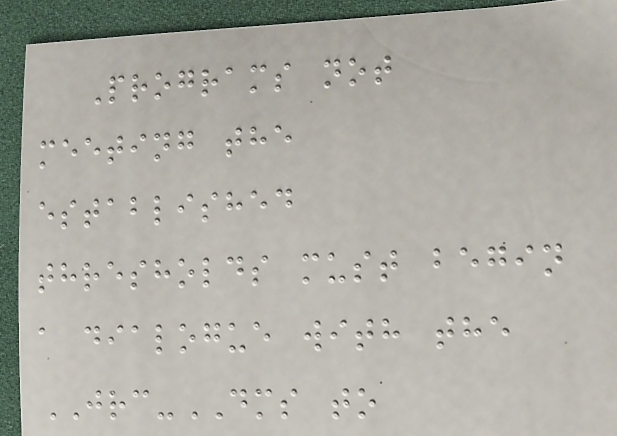Programs not
meeting the
established
thresholds must begin
a dialogue with the
JRC-DMS to
